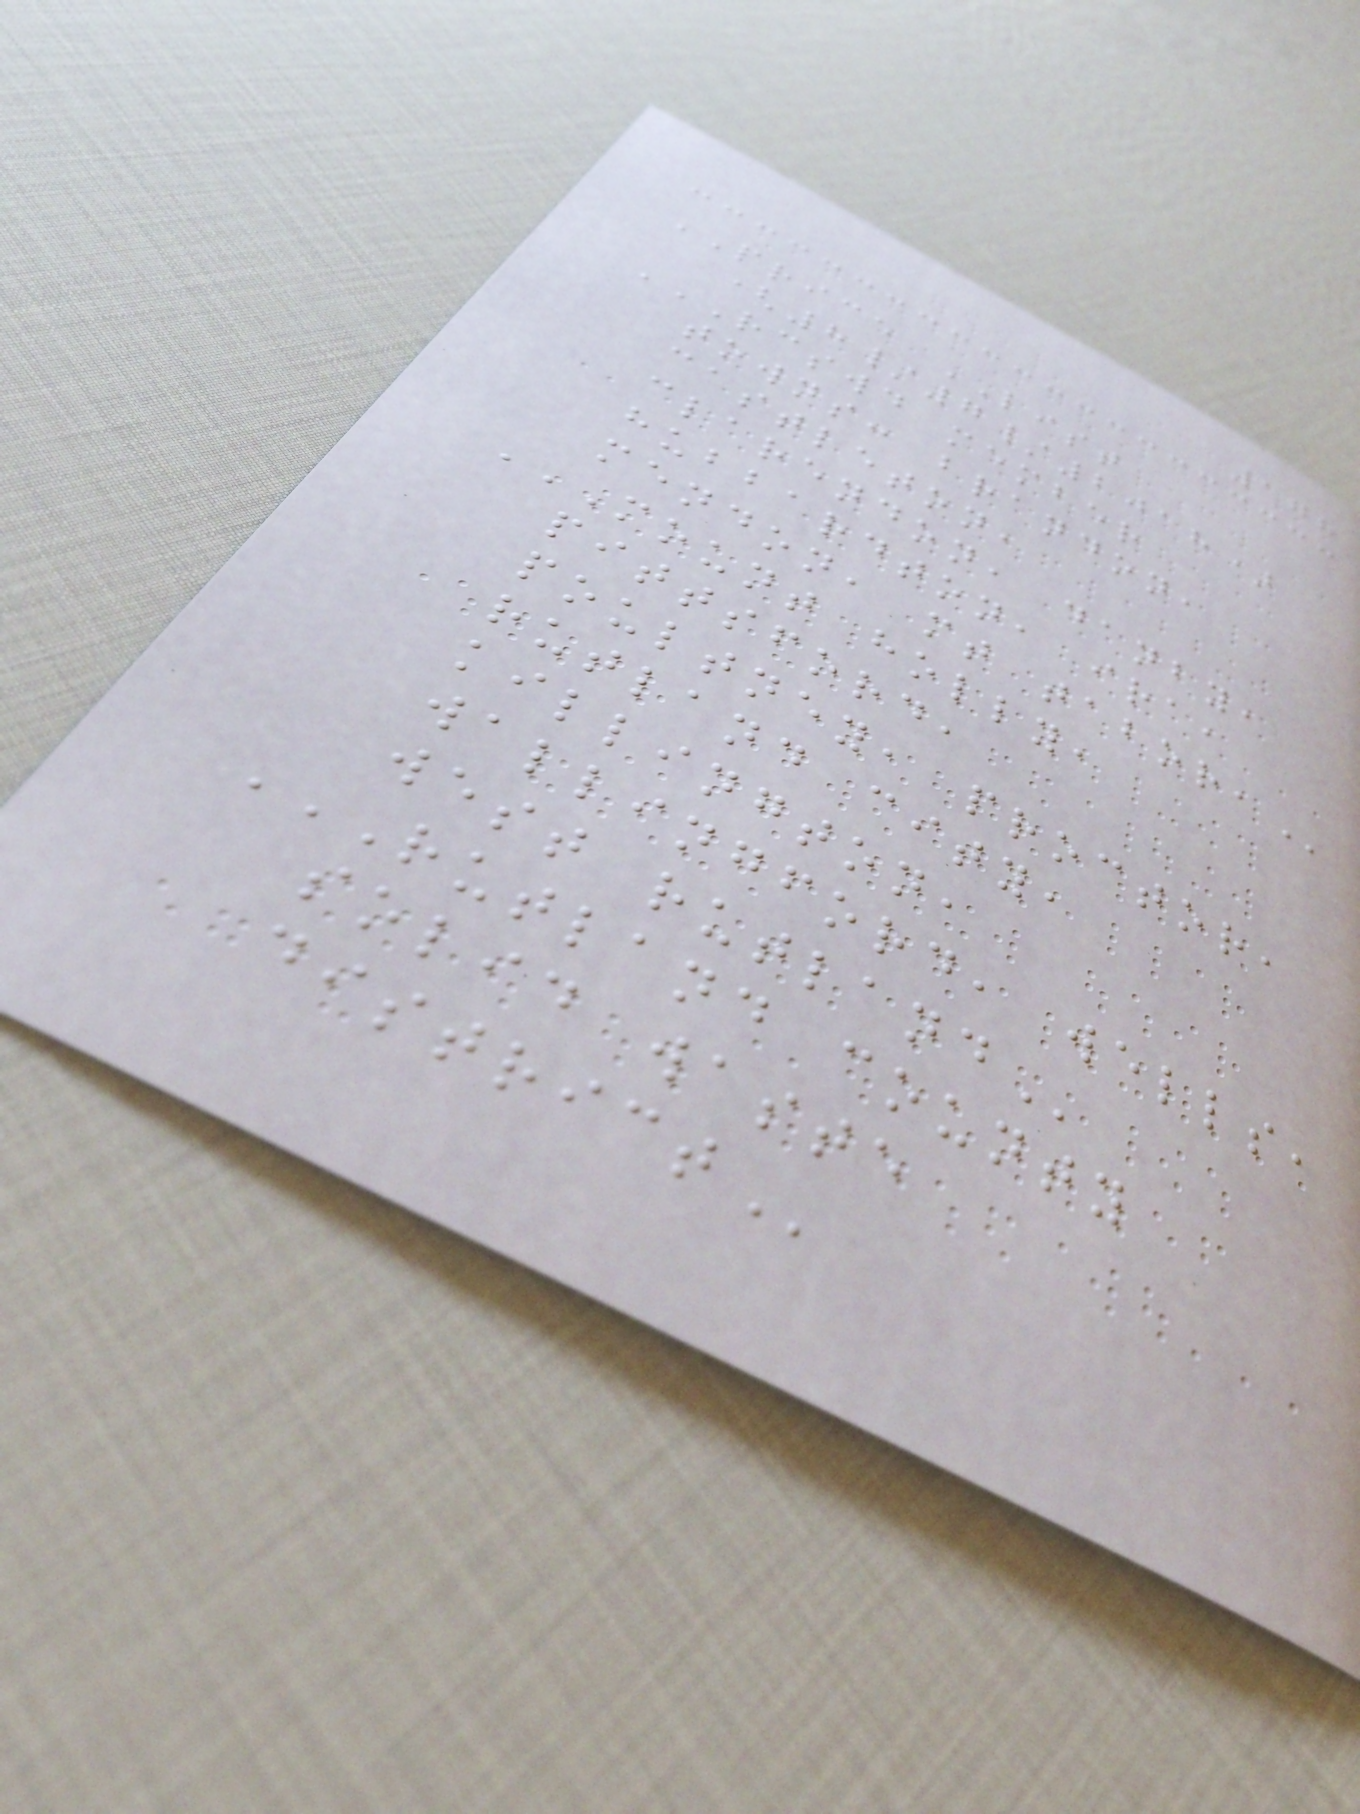178
PRICE LIST
(8/7/2018)
RCSWD MEMBER
TOWNS: BRANDON,
CASTLETON,
CLARENDON, DANBY,
HUBBARDTON, IRA,
MENDON, MT TABOR,
MOUNT HOLLY,
PITTSFORD,
POULTNEY, PROCTOR,
RUTLAND CITY,
KILLINGTON,
WALLINGFORD, WELLS,
WEST RUTLAND
RUTLAND COUNTY
SOLID WASTE
DISTRICT
